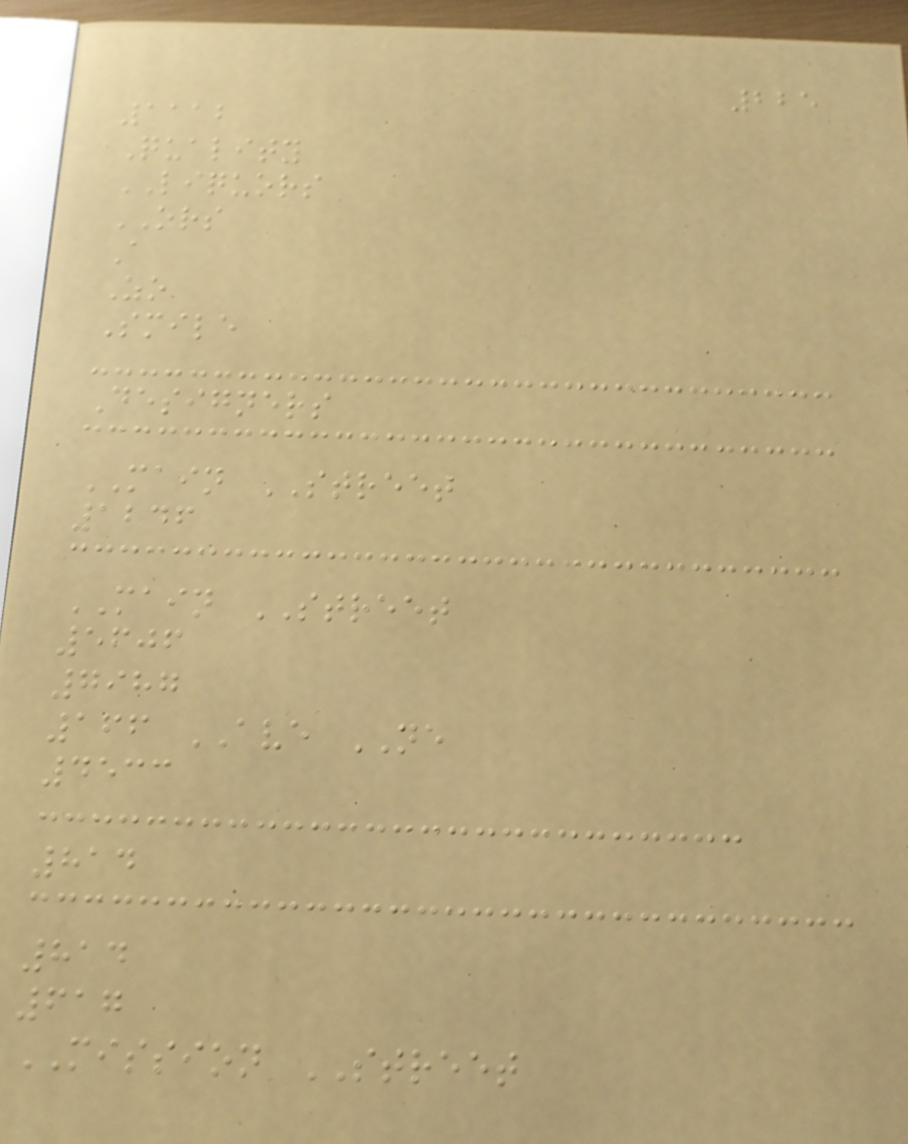225
1112
Quality
LIQUORS
ORS
A
Zo
Smile
Designers
MAIN STREET
1246
MAIN STREET
5606
7987
166 AVE NE
4533
814
814
617
MISSION STREET
